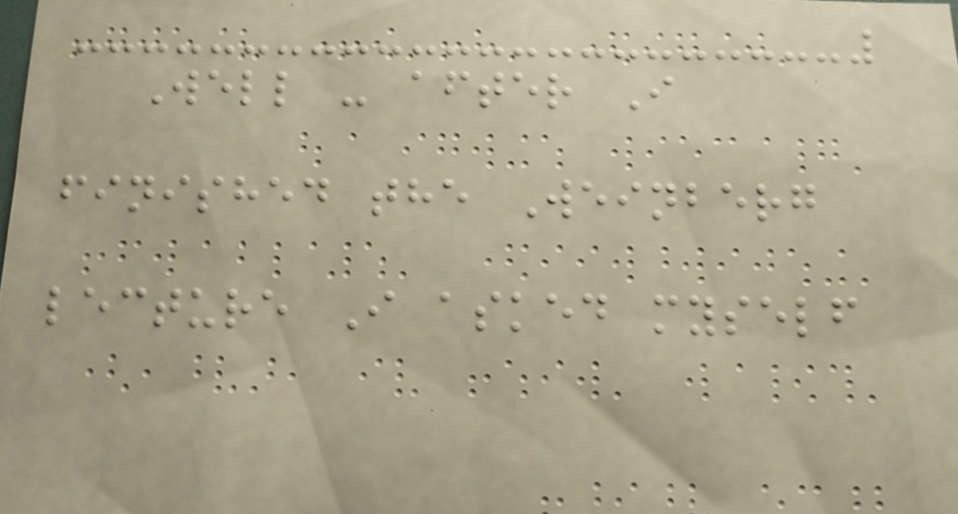Well - after I
finished the Weinberg
lecture I asked myself
